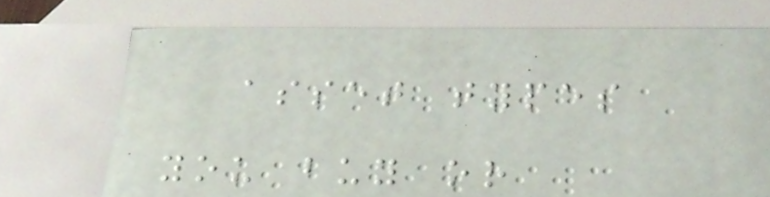asset types
you buy or
